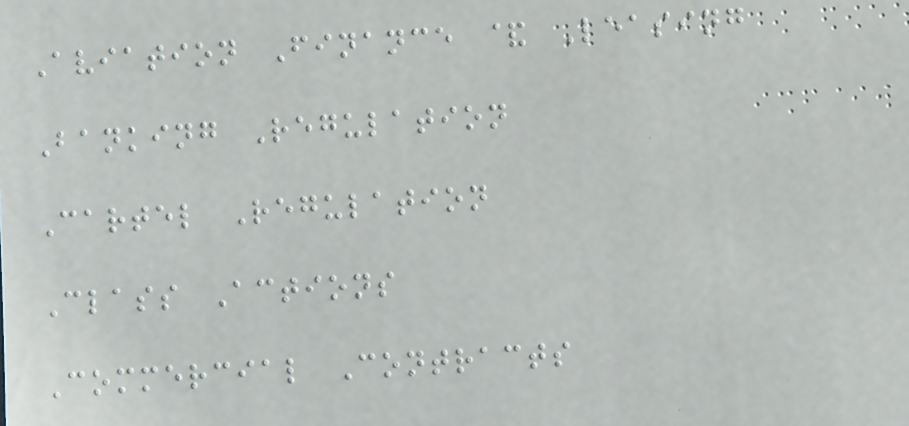Aviation Finance & Leasing
Banking Regulation
Cartel Regulation
Class Actions
Commercial Contracts
